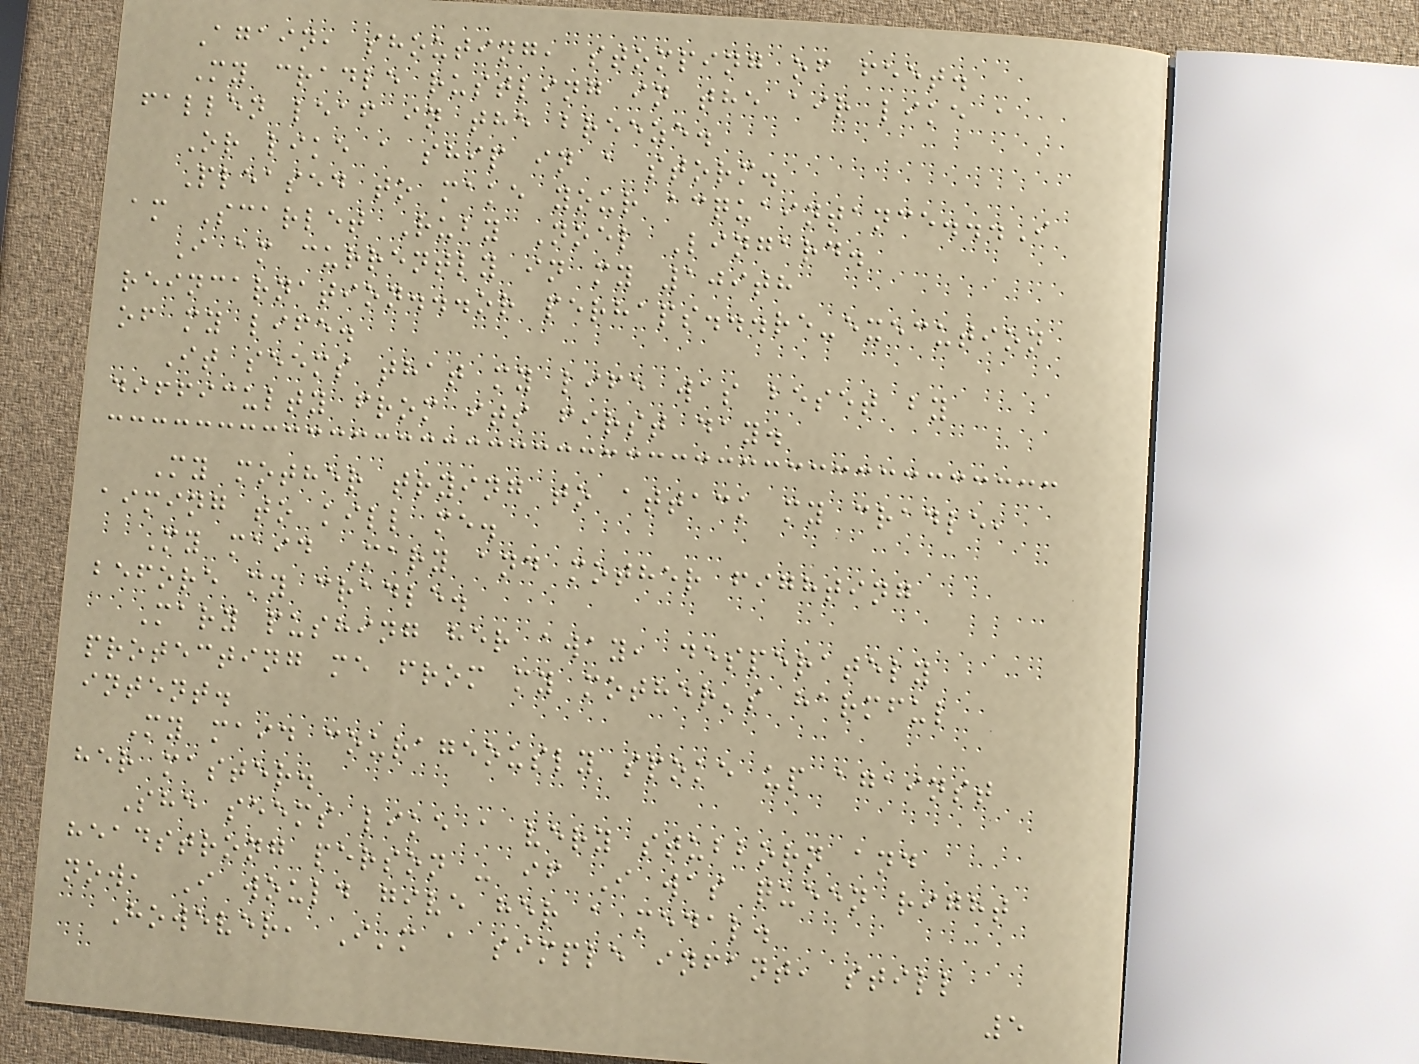Again, shouting, stomping of feet.
My cradle rustling in the air like a
fallen leaf in the breeze.
Or like a ship in a storm.
Pleased to make your acquaintance...I
am Scarlet Ruby Noel Lingard.
I am currently in my 109th
reincarnation...or perhaps...re-execution
of my life.
It seems that my life was beset by
difficulty from its first day.
My mother trying to attack my cradle,
aiming to kill me.
My maid Mary and mother fighting
before my cradle.
Mary pushing her away, desperately
protecting me from my mother's harmful
intent.
My maid courageously spoke up against
her master.
She seems like a very stubborn and
headstrong person - if I was queen right
now, I would give her a medal.
However, I'm a simple infant, still
5
